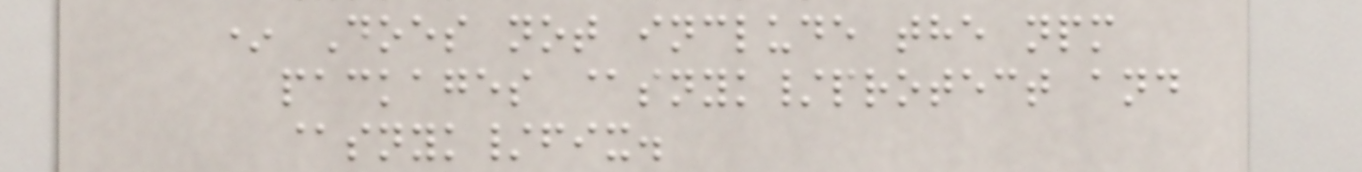* Does not include the npm
packages @snyk/protect and
@snyk/fix.
